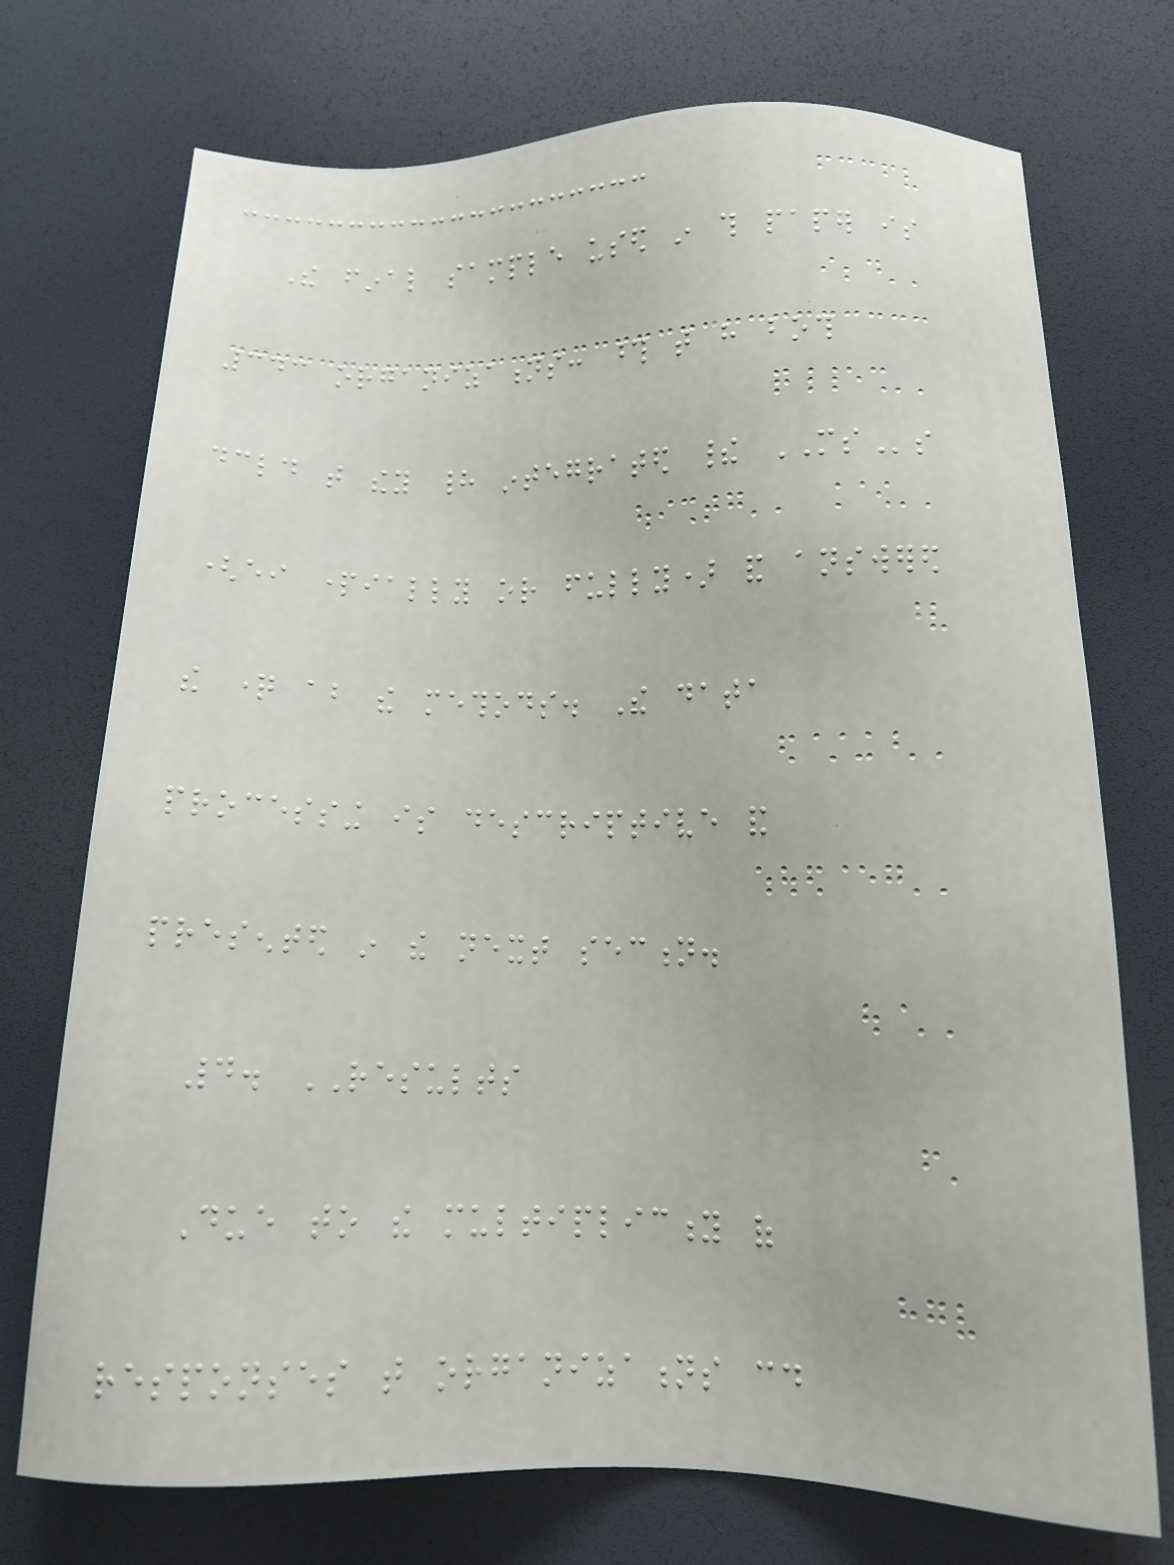The final sample used in this paper is
343 organizations: those that have both
declared that they had integrated their MSs
(either partially or fully) and answered
the question about the methods. The data
processing is descriptive and
presented in the next section.
4. RESULTS
Due to the multiplicity of
responses that organizations could
